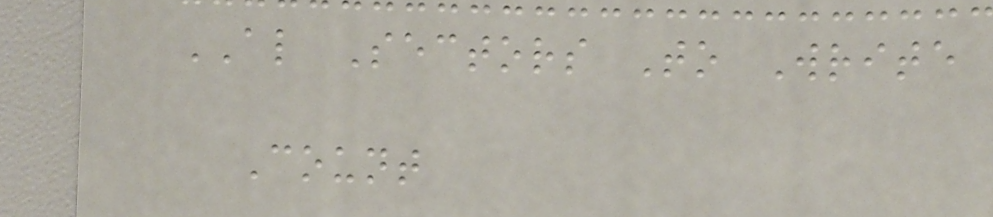AL Sectors To Write
Count
